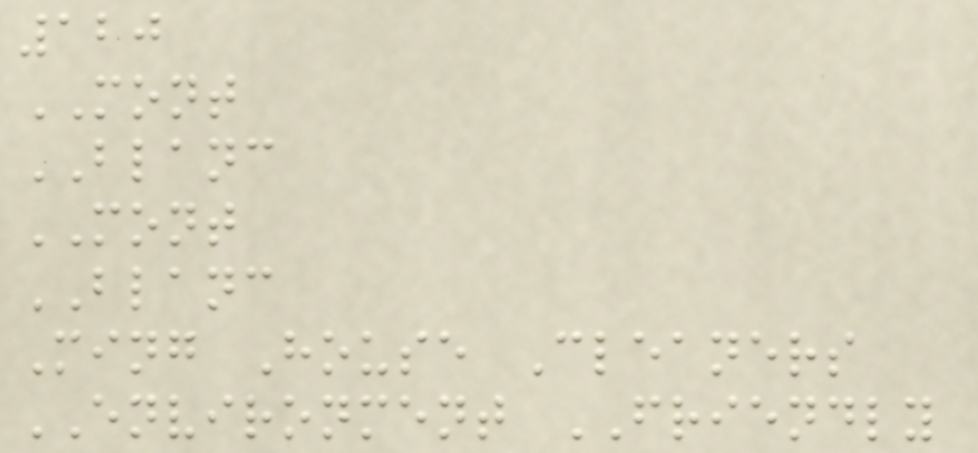120
MONT
BLANC
MONT
BLANC
Ming House Cleaners
ENVIRONMENT FRIENDLY
